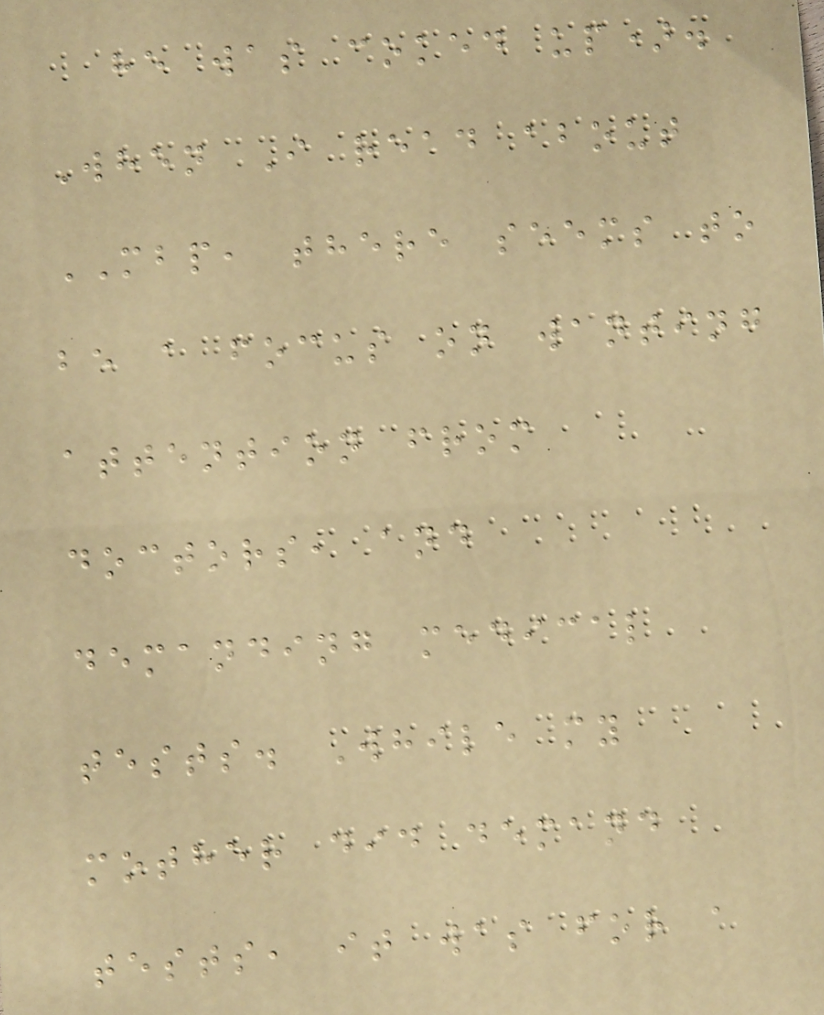he was coked up).
When I read about
MBP, there seems to
be a focus on wanting
attention from
doctors, and
demanding medical
tests. While my
mother did demand
tests, it was for a
